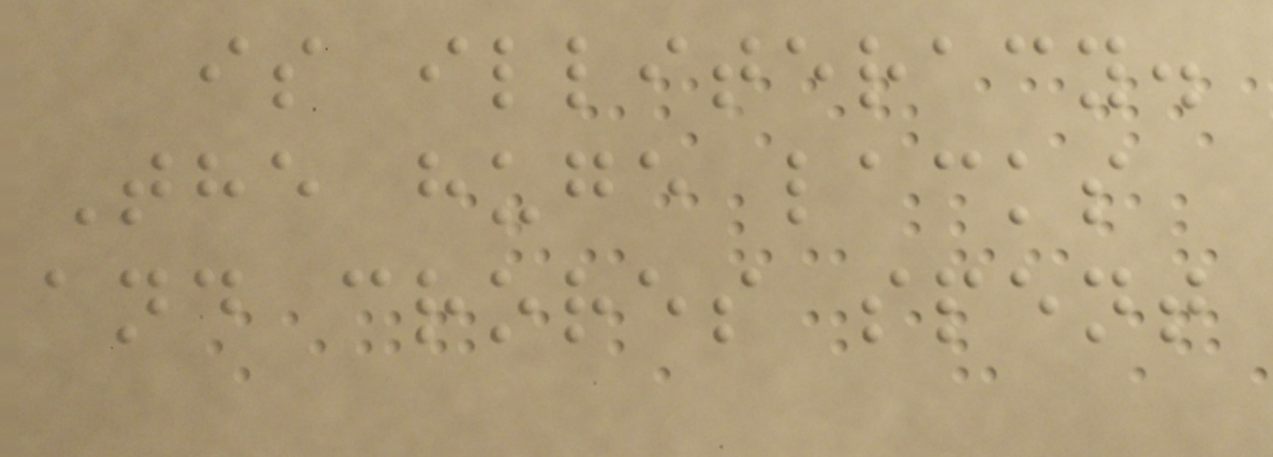is illiteracy.
The huge lacks
and crores spent
